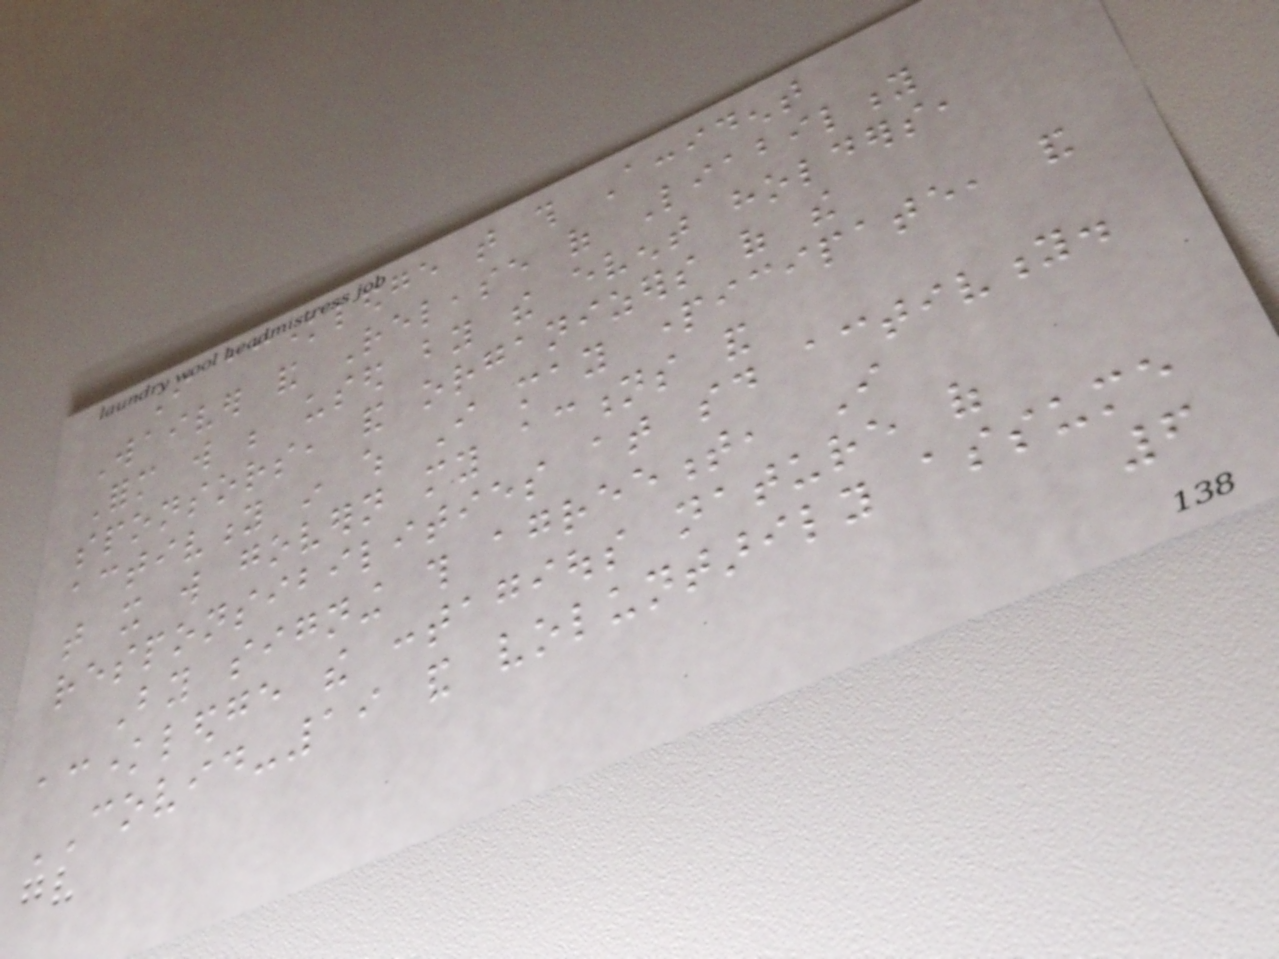I acknowledge that this Accident
Waiver and Release of Liability
Form will be used by the event holders,
sponsors, and organizers of the
activity in which I may participate, and
that it will govern my actions and
responsibilities at said activity.
By signing this agreement, I
acknowledge the contagious nature of
COVID-19 and voluntarily assume
6
